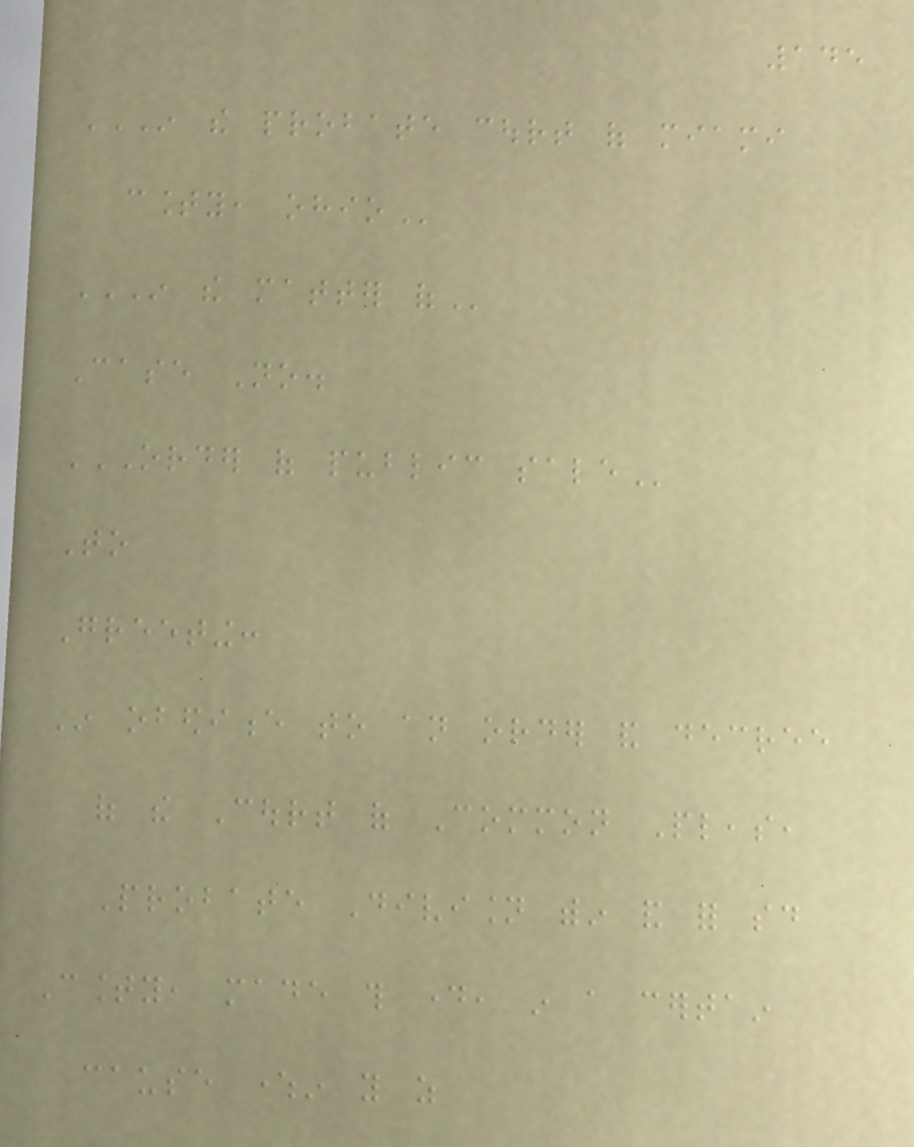145
IN THE PROBATE COURT OF MIAMI
COUNTY, OHIO
IN THE MATTER OF
Case No.
ORDER OF PUBLIC SALE
To
Greeting:
In obedience to an order and decree
of the Court of Common Pleas,
Probate Division within and for said
County, made this day, in a certain
cause wherein you as
